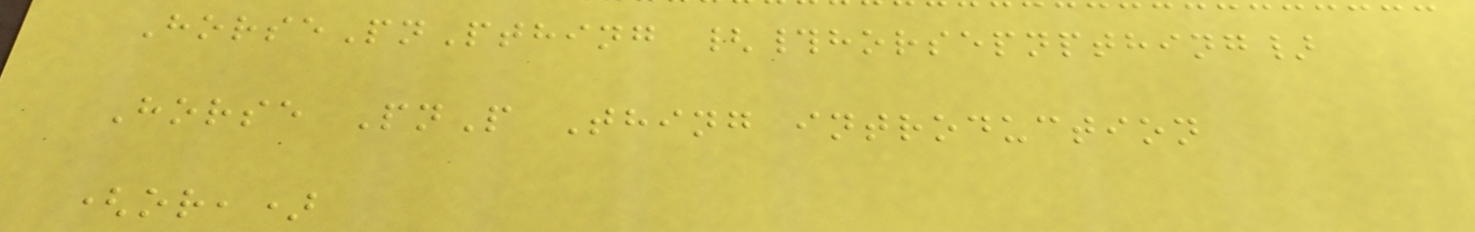HorsePnPthing {#horsepnpthing}
Horse PnP Thing introduction
(or,)
